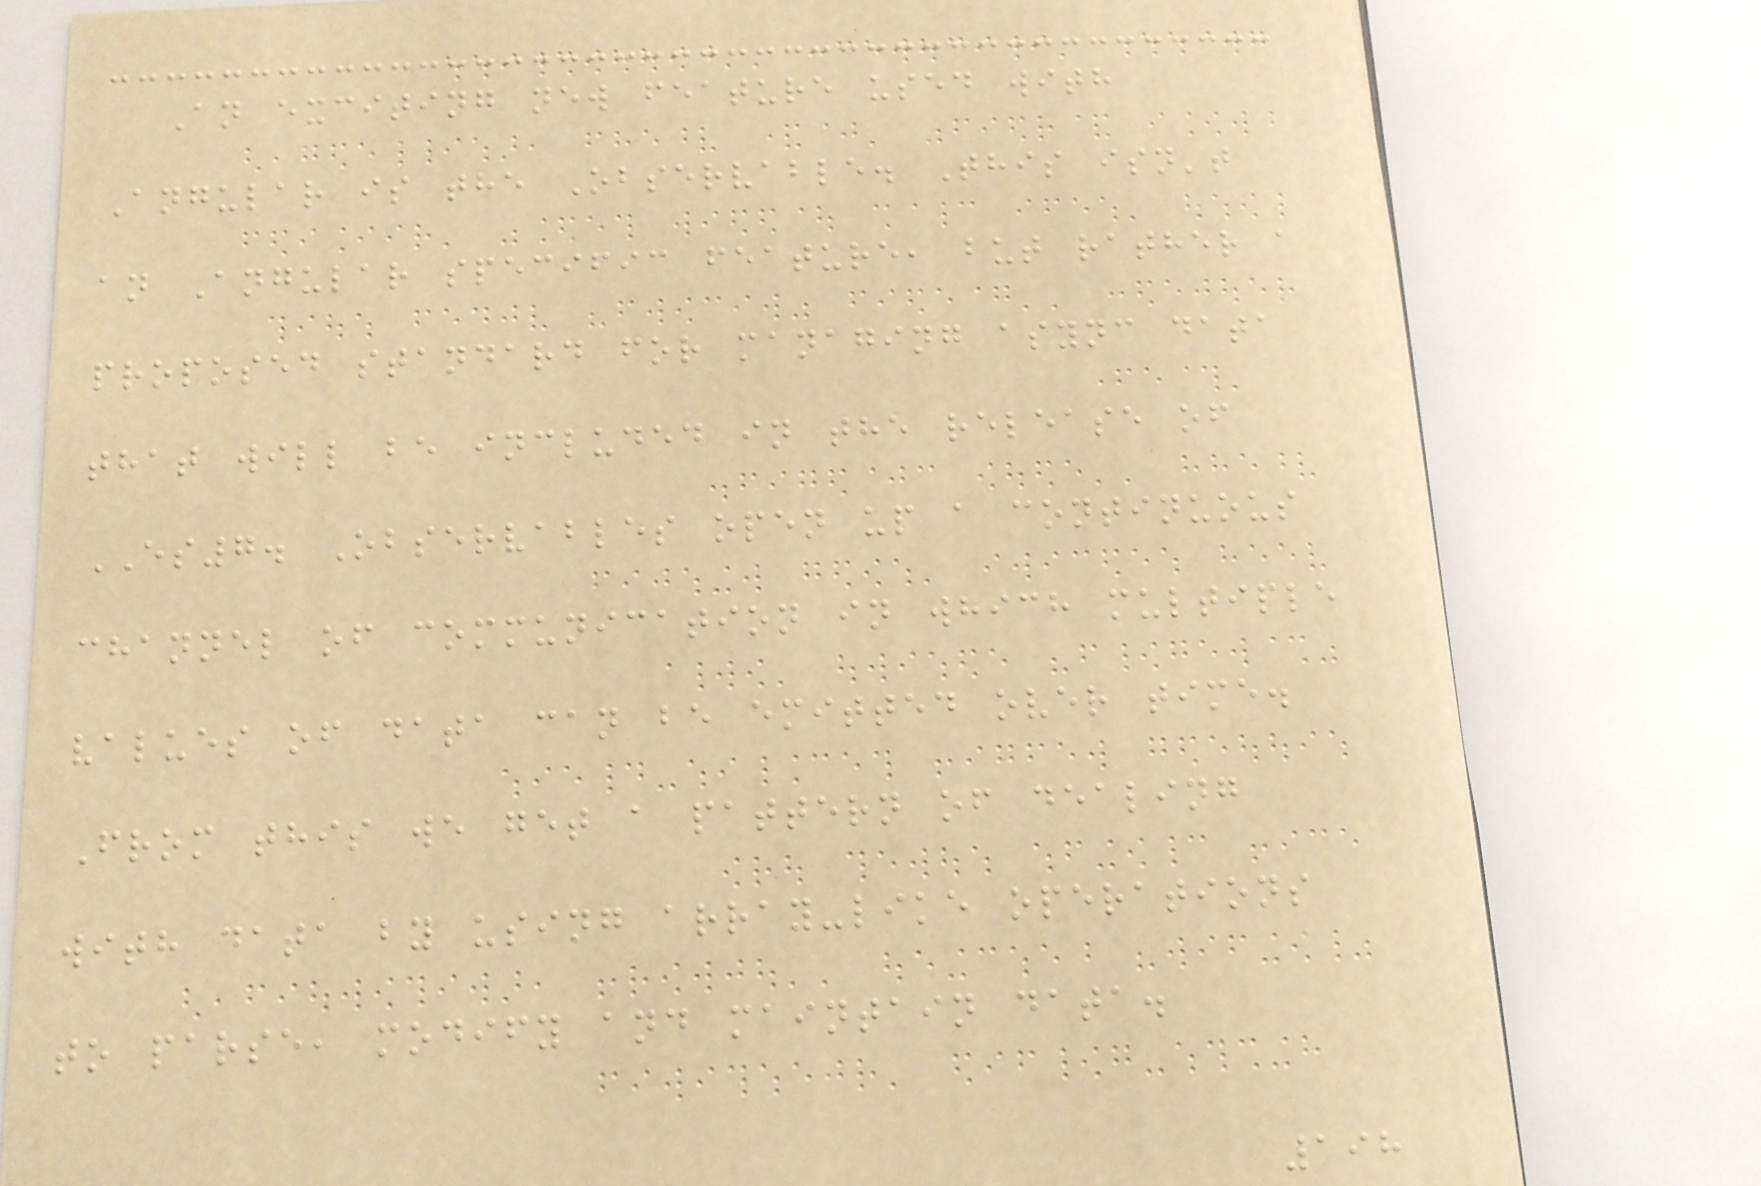An exciting new feature used with
Angular is the Observable. This isn't
an Angular specific feature, but rather a
proposed standard for managing async data
that will be included in the release of
ES7. Observables open up a continuous
channel of communication in which multiple
values of data can be emitted over time.
From this we get a pattern of dealing
with data by using array-like operations
to parse, modify and maintain data.
198
